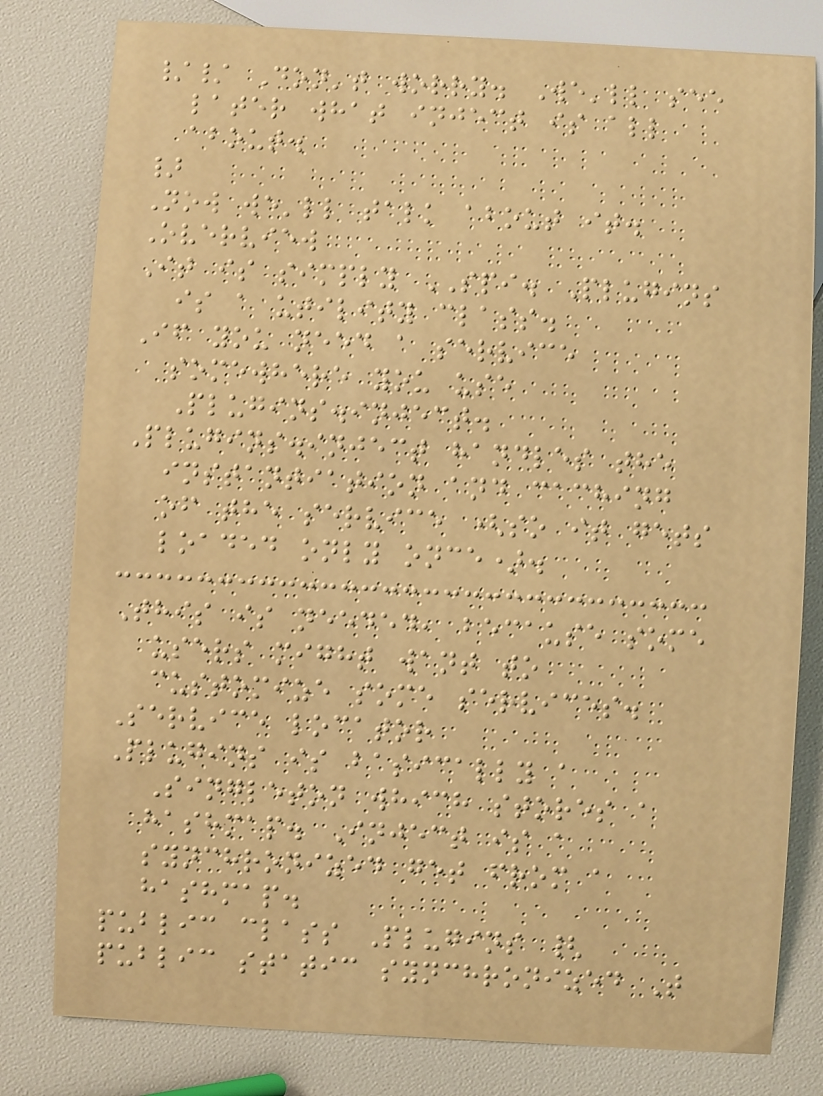// Don't worry. We'll see
later what inject is all
about.
}
Now we'll talk about it.
Overview
It is simply SPI. Plugins
is a utility class.
If you need a service
somewhere you use
Plugins.inject.
Plugins.inject handles the
instantiation and caching
of the service (so it gets
loaded only once).
This is needed, because some
users might want to
customize some services.
Service locator
Plugins is basically a
Singleton which stores a
hashmap. Inject is a
synchronized get from a
hashmap.
public class Plugins {
public static synchronized T
